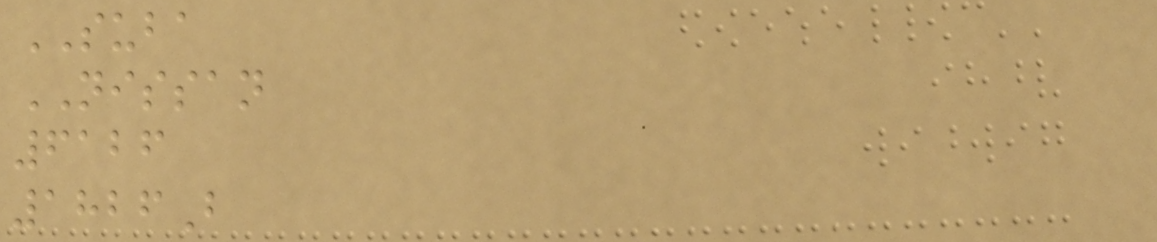SUBA
NISSAN
6126
1826B
